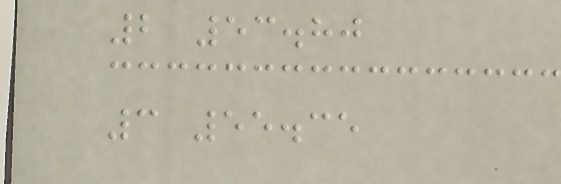2 53.80
3 55.35
